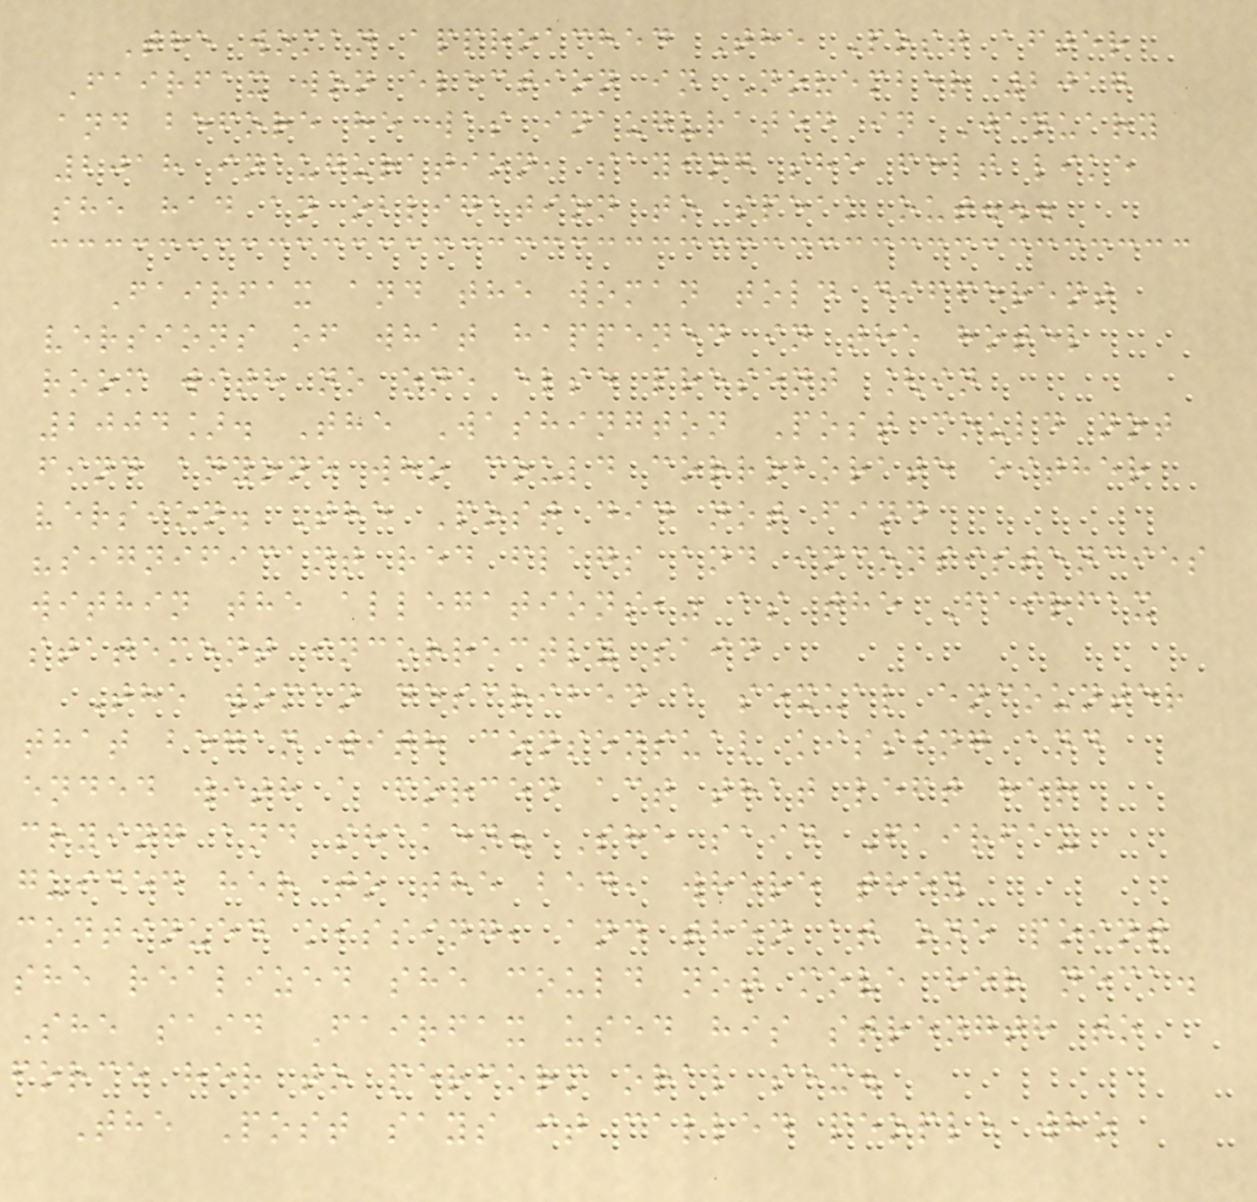The woman approached The Post after
Fairfax won election in November 2017
and before he was inaugurated in January
2018 inauguration, saying she felt like
she had an obligation to speak out...
Fairfax and the woman told different
versions of what happened in the hotel
room with no one else present [in
2004]. The Washington Post could not
find anyone who could corroborate either
version. The Post did not find
"significant red flags and inconsistencies
within the allegations," as the Fairfax
statement incorrectly said
The woman described a sexual encounter
that began with consensual kissing and
ended with a forced act that left her
crying and shaken. She said Fairfax
guided her to the bed, where they
continued kissing, and then at one point
she realized she could not move her neck.
She said Fairfax used his strength to
force her to perform oral sex.
The Post says it called people who
